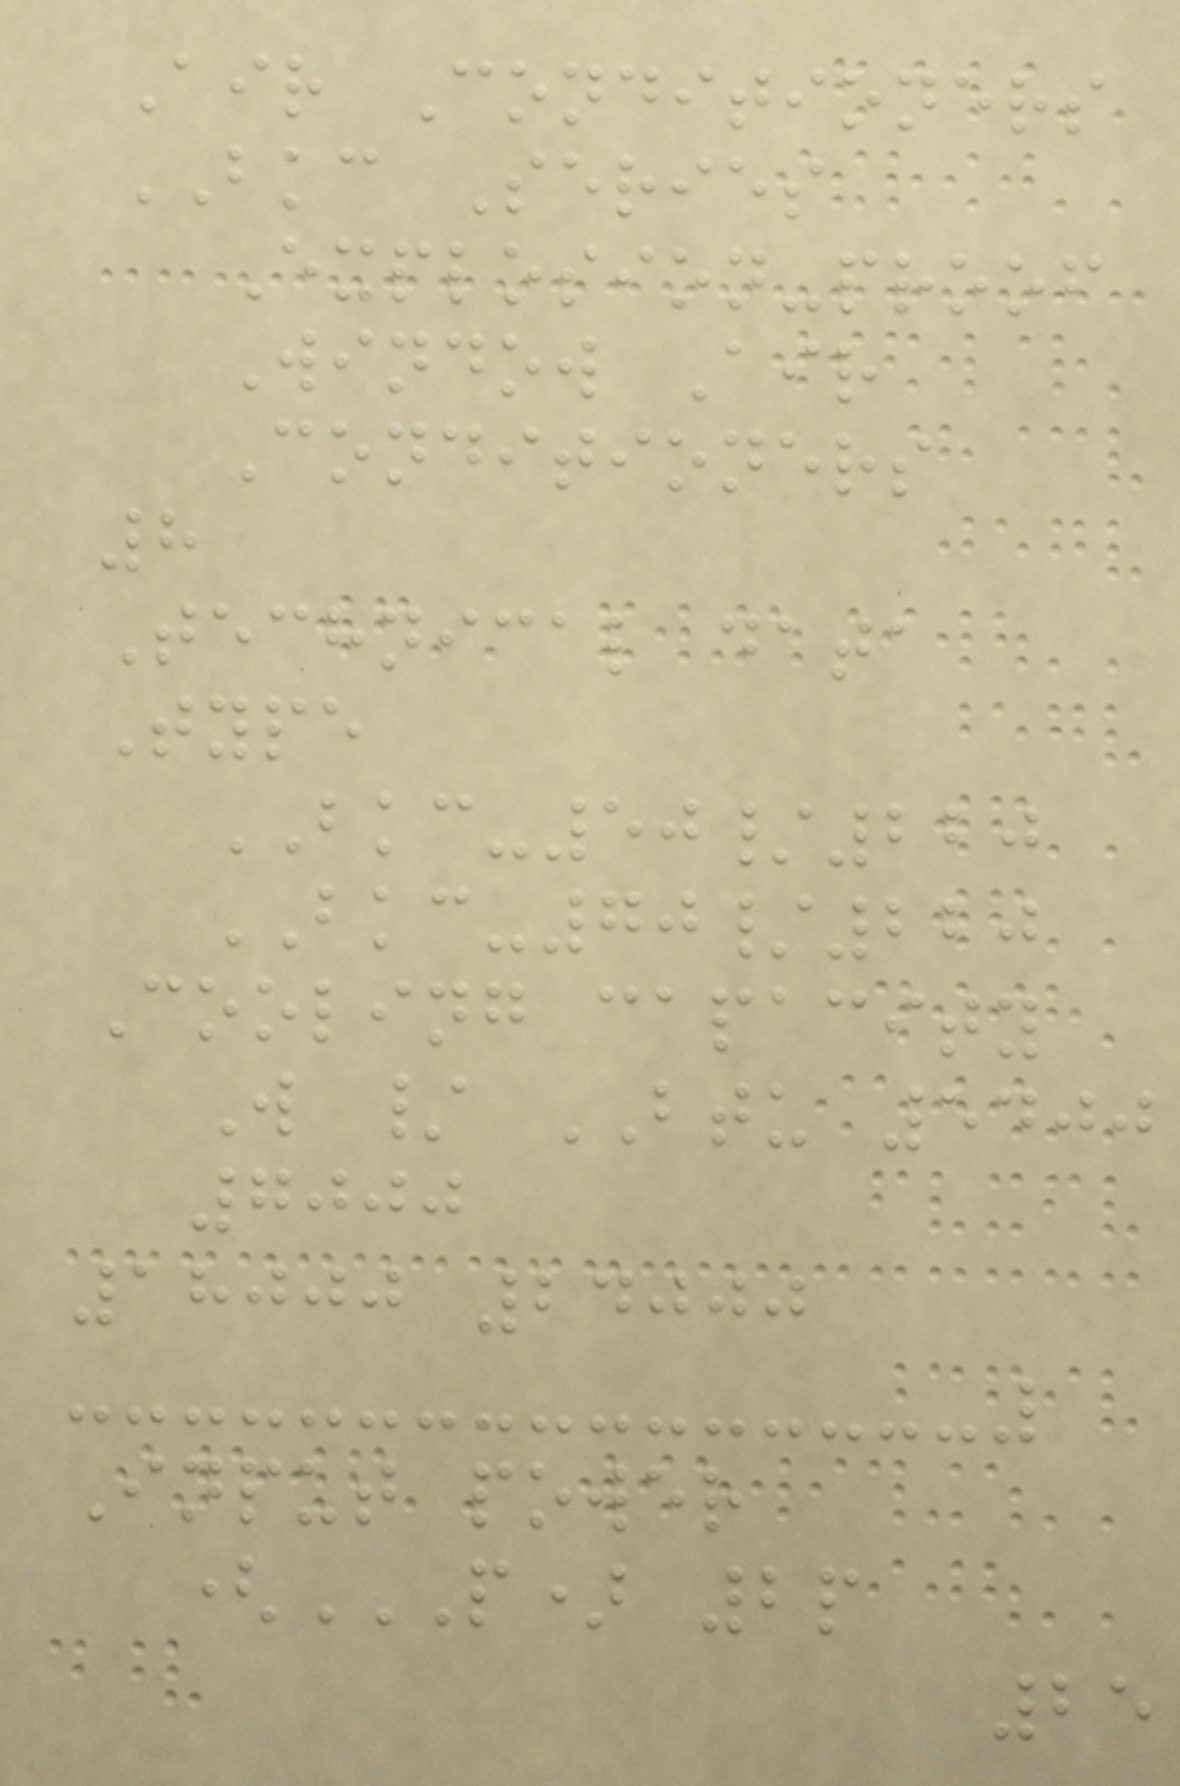Air Conditioners
BKC Series
Explosion-proof
Window Air
Conditioners
8
Technical data
Type
BKC-50/220
BKC-70/220
Cooling capacity
W / BTU 5400
7000
18000 24000
Input power
(P) 2P
25
